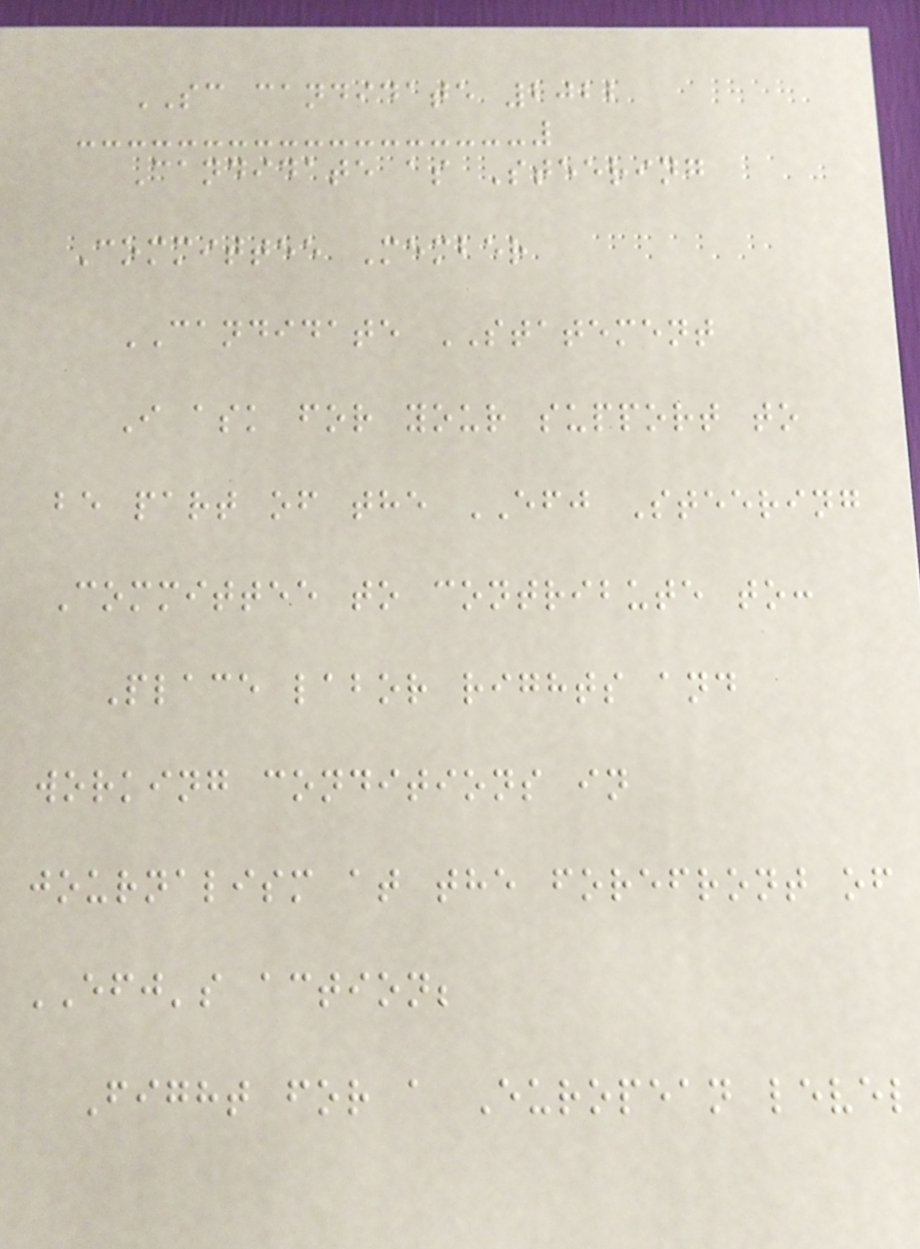SC candidate 2022
Candidate as Steering
Committee Member
CANDIDATE STATEMENT
I ask for your support to
be part of the EFJ Steering
Committee to contribute to:
Place labor rights and
working conditions in
journalism at the forefront of
EFJ's action;
Fight for a European level
